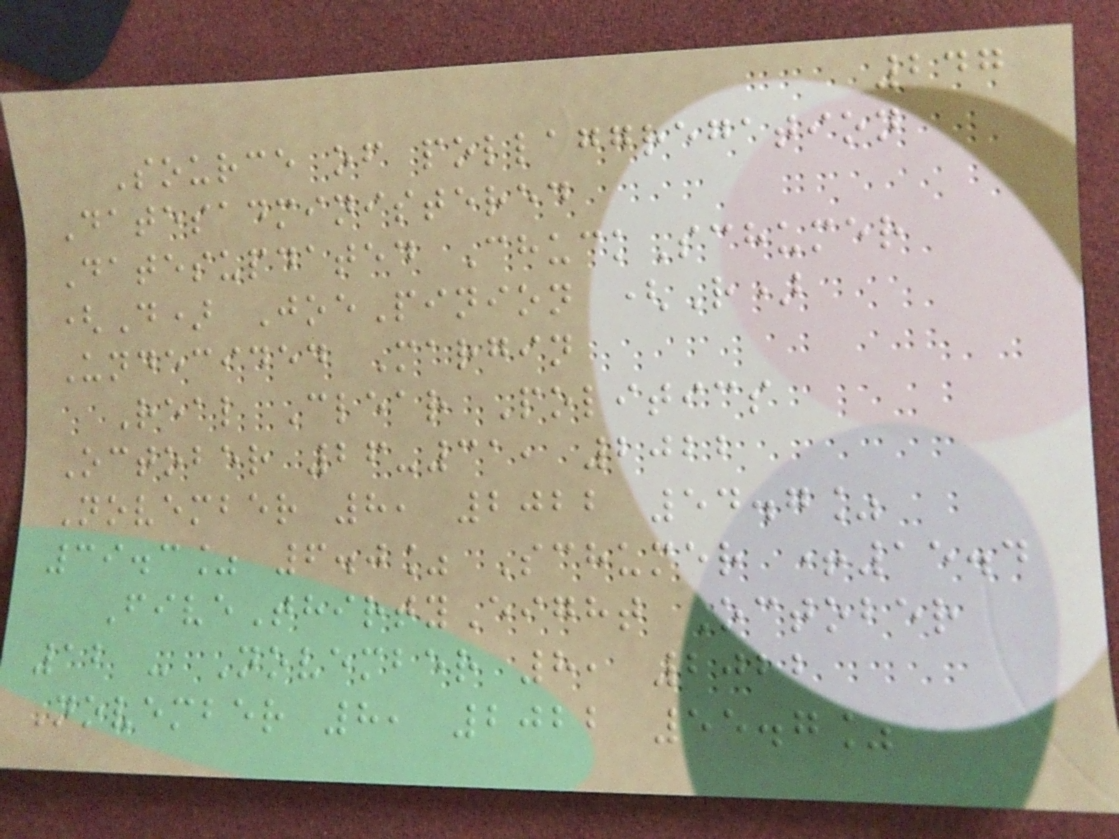247
Source of pollaggregation
Datesadministered
Datesupdated ChuckSchumer
(D) JoePinion (R)
Undecided Margin
Real Clear Politics
October 26-31, 2022
November 8, 2022 54.7%
39.3% 6.0% Schumer +15.4
FiveThirtyEight October
12 - November 8, 2022
November 8, 2022 55.7%
